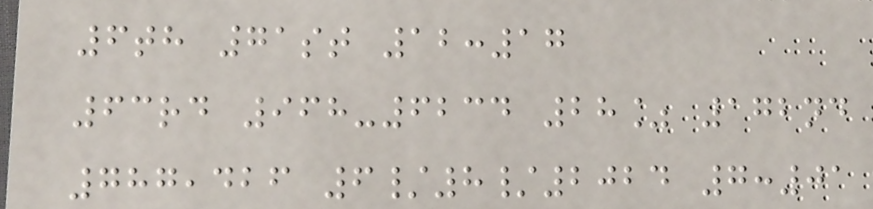6th 71st 12:17
63rd 968-6234 28% 172nd
787,426 6/8/2024 7:01
